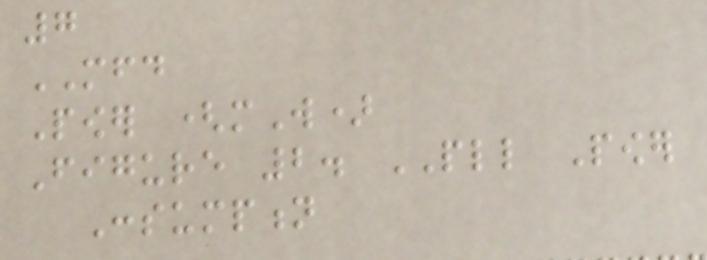7
MFD
Power (mW)
Figure 2. PLL Power
Consumption
